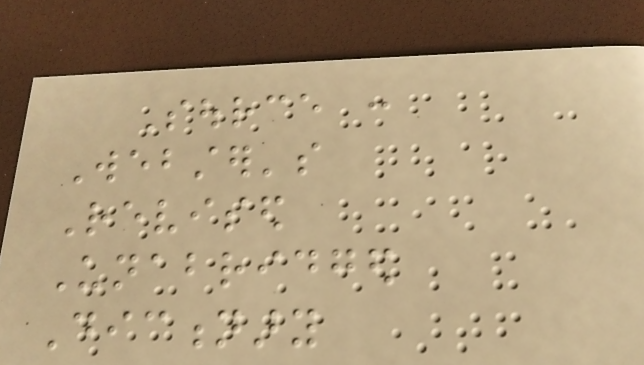Source :
Webster's
Revised
Unabridged
Dictionary
